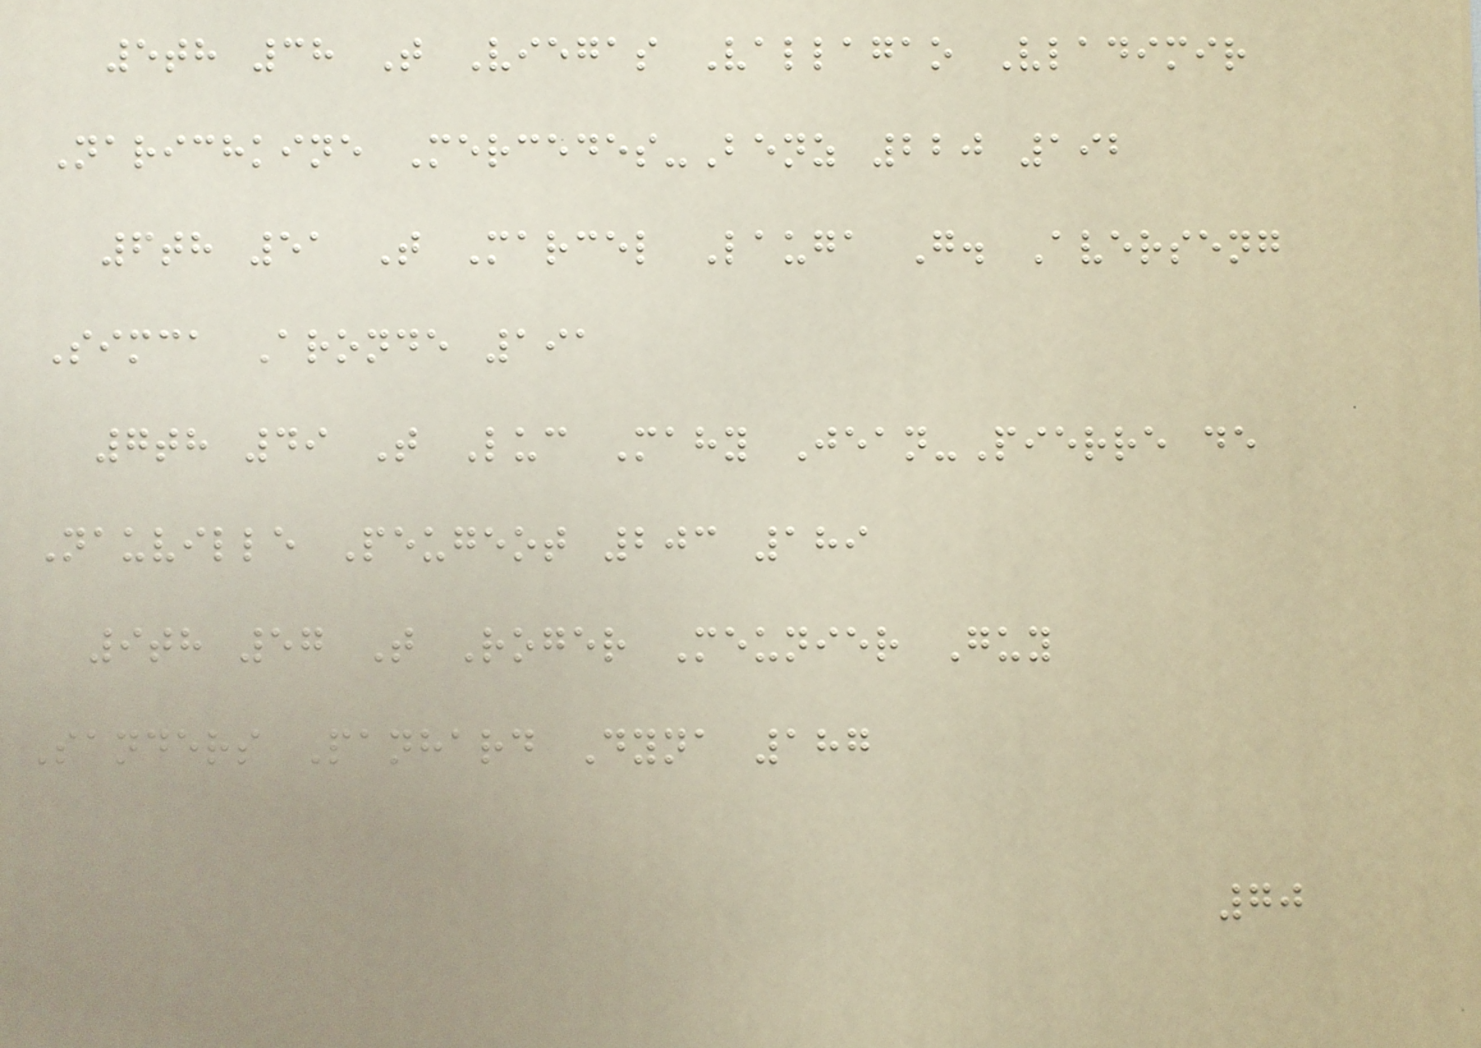5th 38 T Viegas Vallagao Vladimir
Narichkine Mercedes-Benz 220 192
6th 51 T Marcel Lauga G. Averseng
Simca Aronde 191
7th 49 T Luc Mahy Jean-Pierre de
Nauville Peugeot 203 189
9th 57 T Roger Meunier Guy
Sanders Panhard Dyna 187
70
